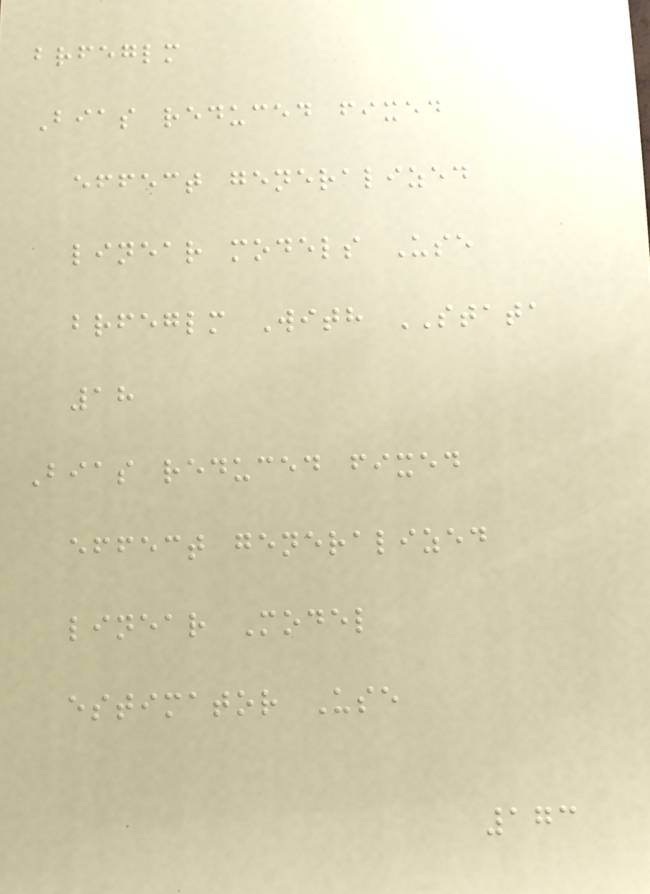brfeglm
Bias reduced fixed
effect generalized
linear models Use
brfeglm With STATA
18
Bias reduced fixed
effect generalized
linear Model
estimator Use
173
